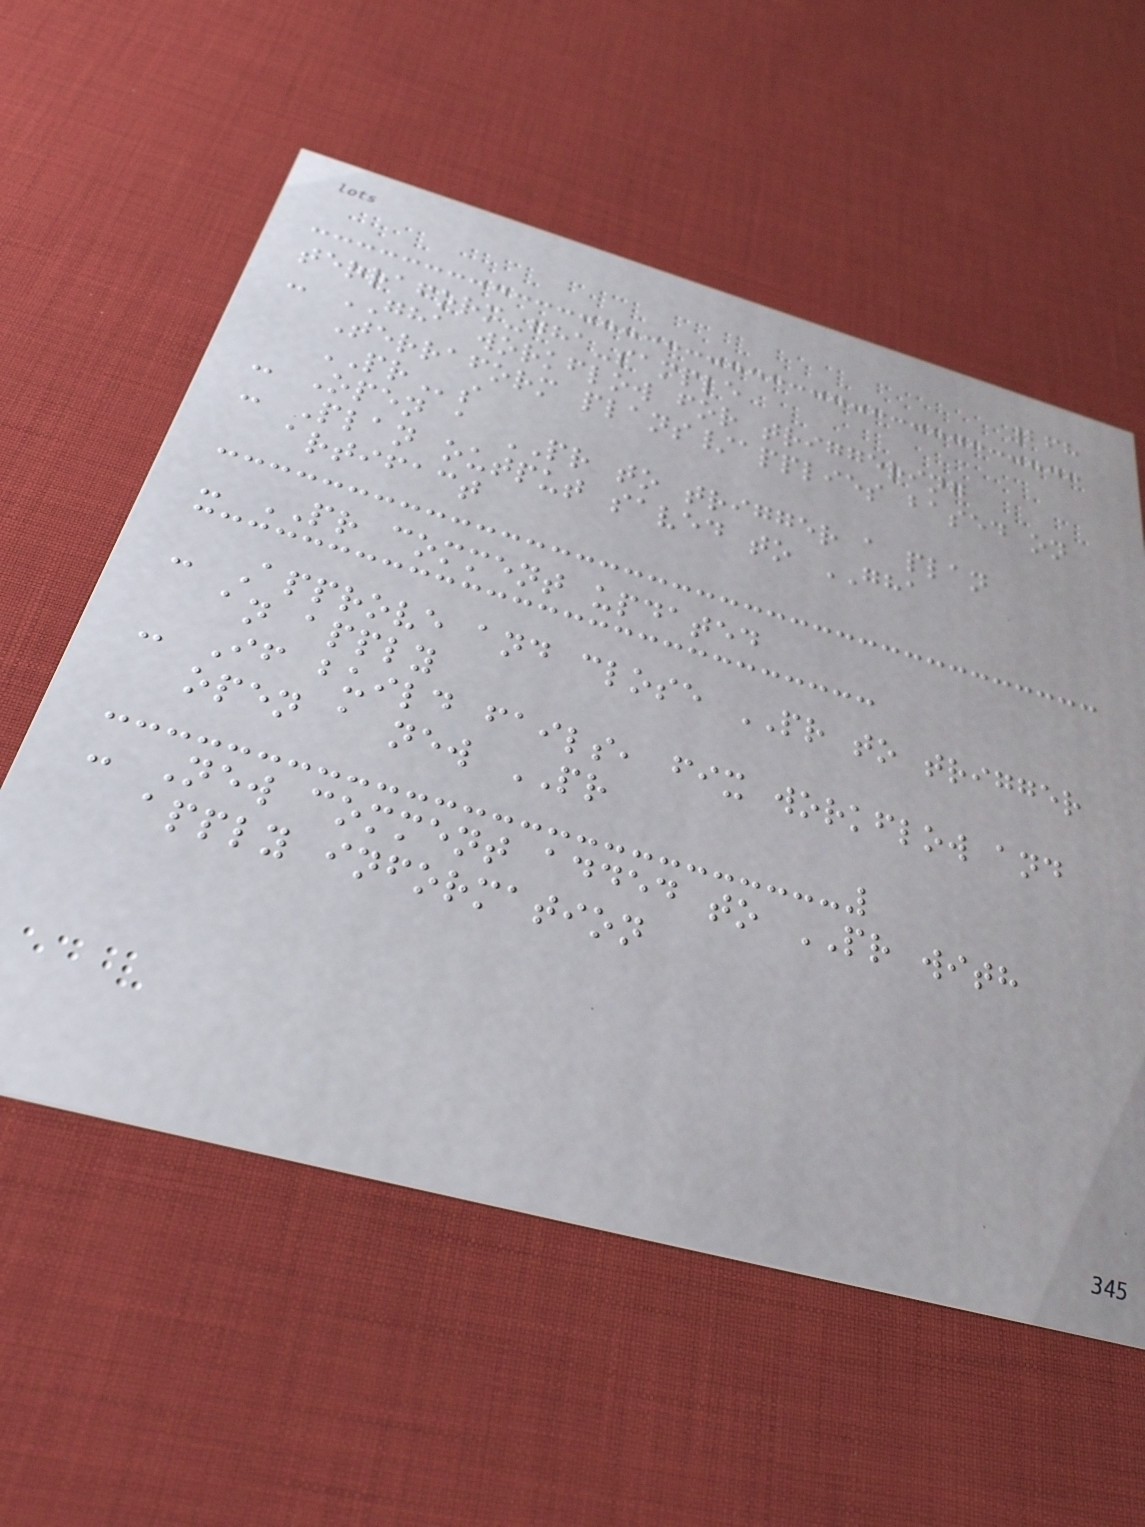268
terraform-gha-sample
- GHA workflow for triggering
Terraform plans/applies based on
PRs
- Open a PR to trigger a plan
- Plan output saved to GHA
artifact
- PR comment updated
- Approve and close PR to trigger
an apply
- If build fails, fix workflow and
open a new PR
- New comment added to PR with
apply information
